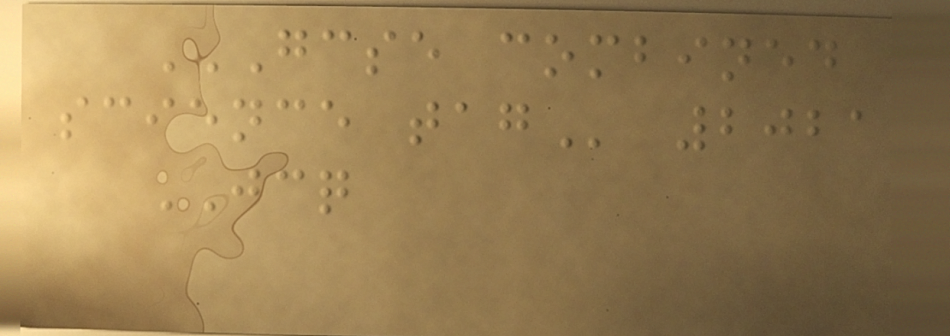GCSE COMBINED
SCIENCE TAG 2021
JCQ
